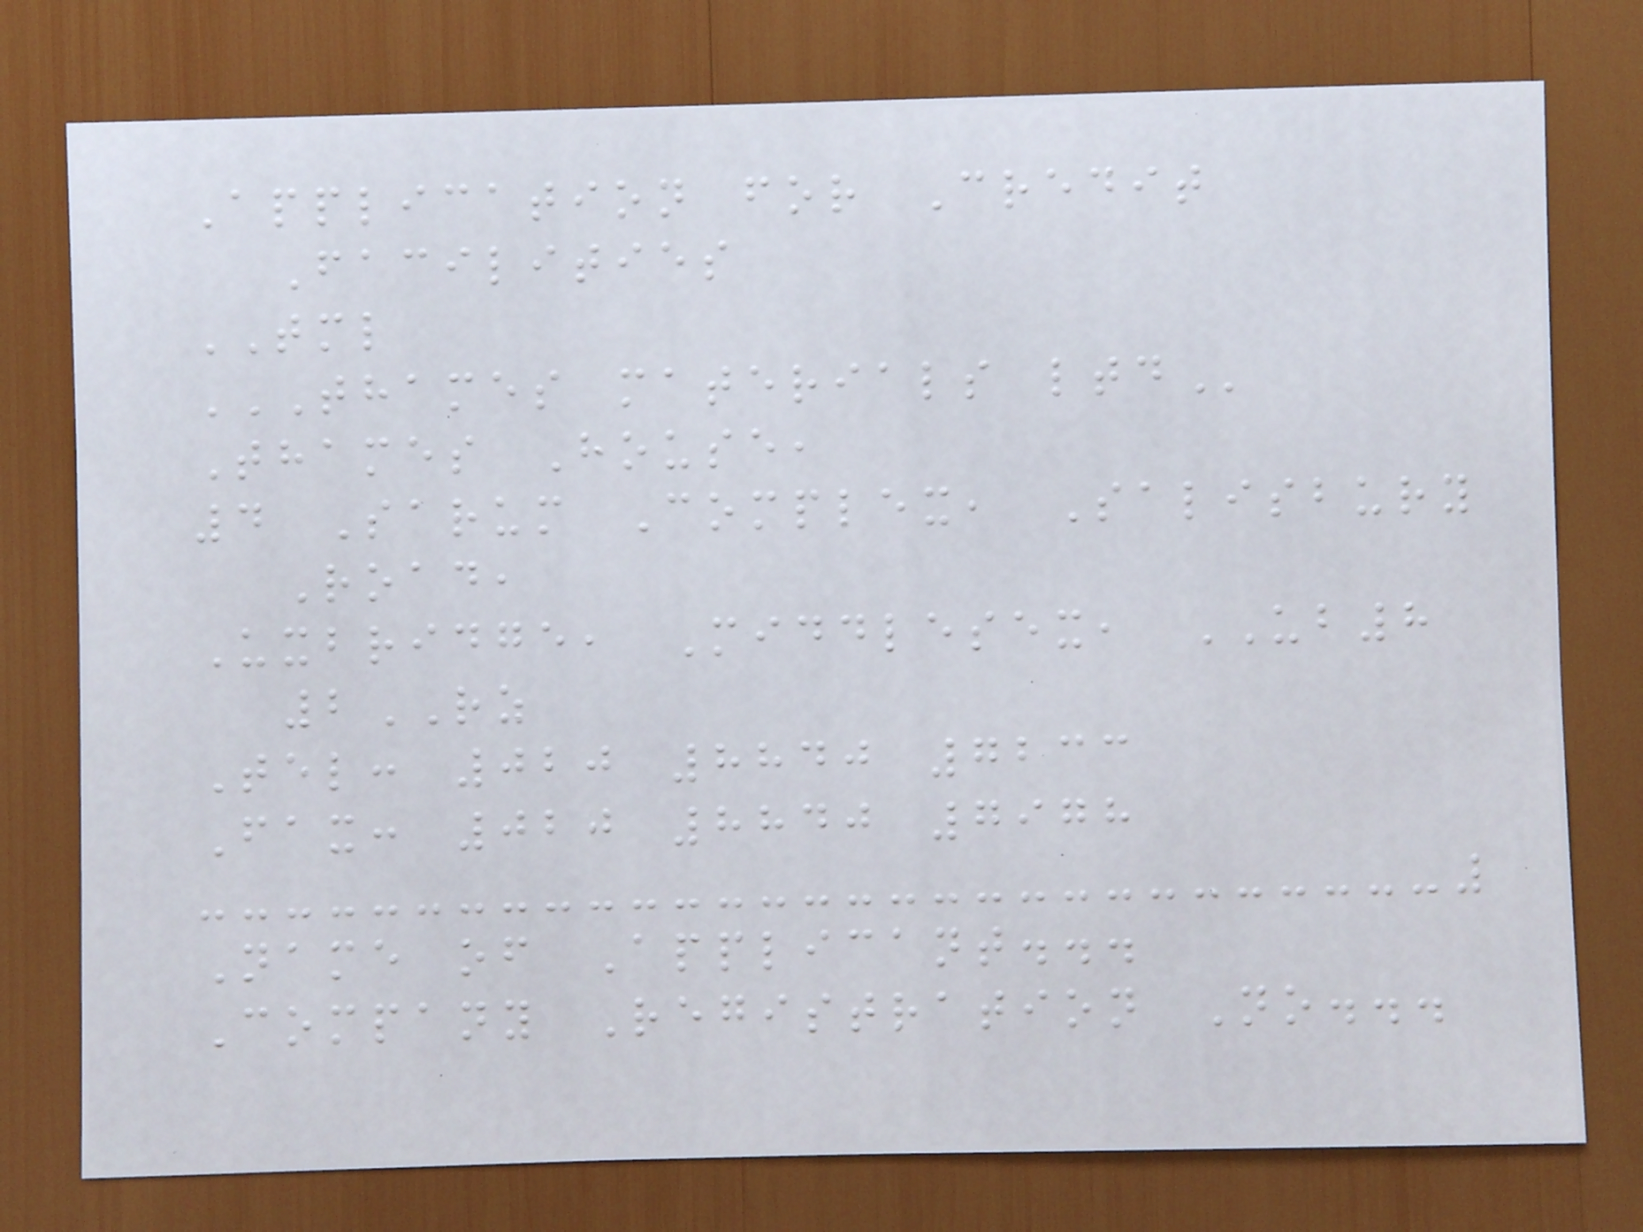Application for Credit
Facilities
TML
THAMES MATERIALS LTD
Thames House,
4 Sarum Complex, Salisbury
Road,
Uxbridge, Middlesex, UB8
2RZ
Tel: 020 8840 7233
Fax: 020 8840 7978
Name of Applicant...
Company Registration No...
